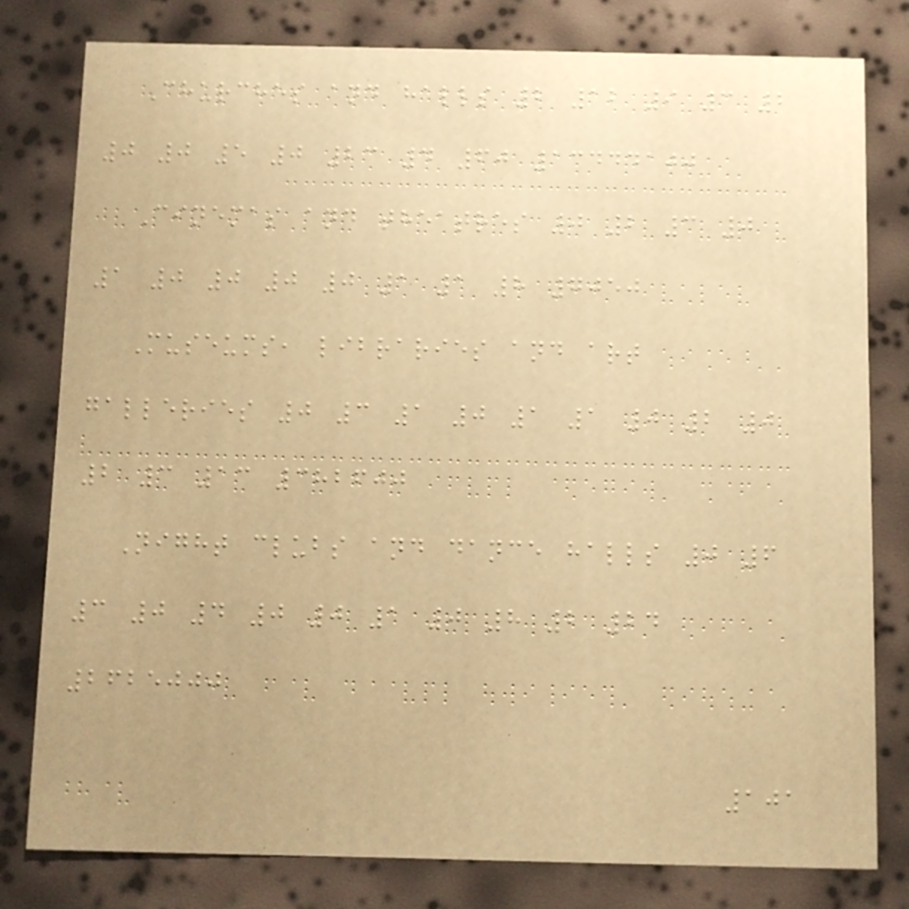Churches and halls 2 12 9 3 2
0 0 5 0 23 4 60 13444100
Cinemas and theatres 0 2 3 0
1 0 0 0 0 1 1 8 7050
Museums, libraries and art
galleries 0 3 1 0 1 1 0 2 0
2 3 13 382600
Night clubs and dance halls 0 6
3 0 4 0 0 1 0 8 2 24
2625000
101
